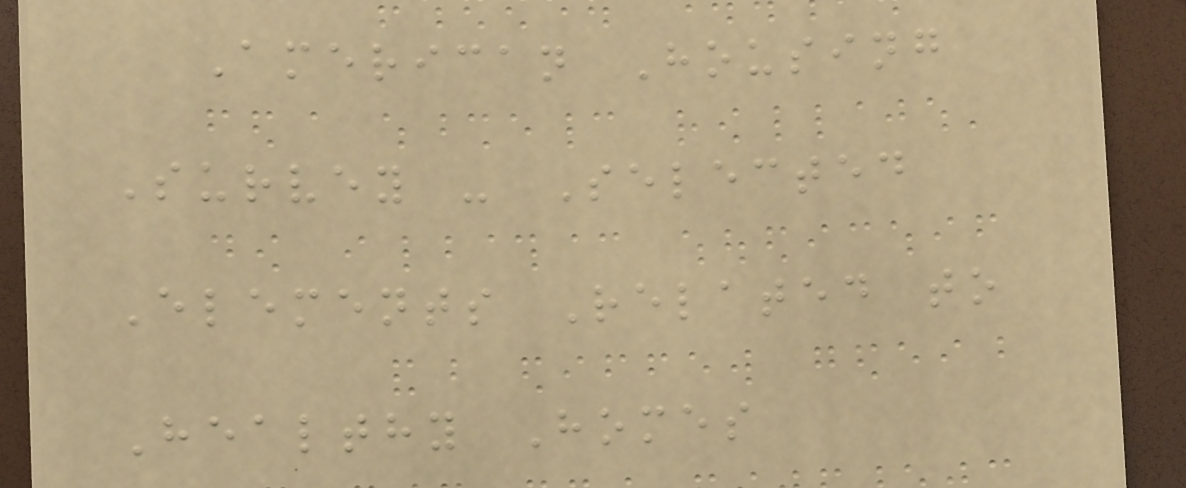American Housing
Survey - Selected
Elements Related to
Healthy Homes
